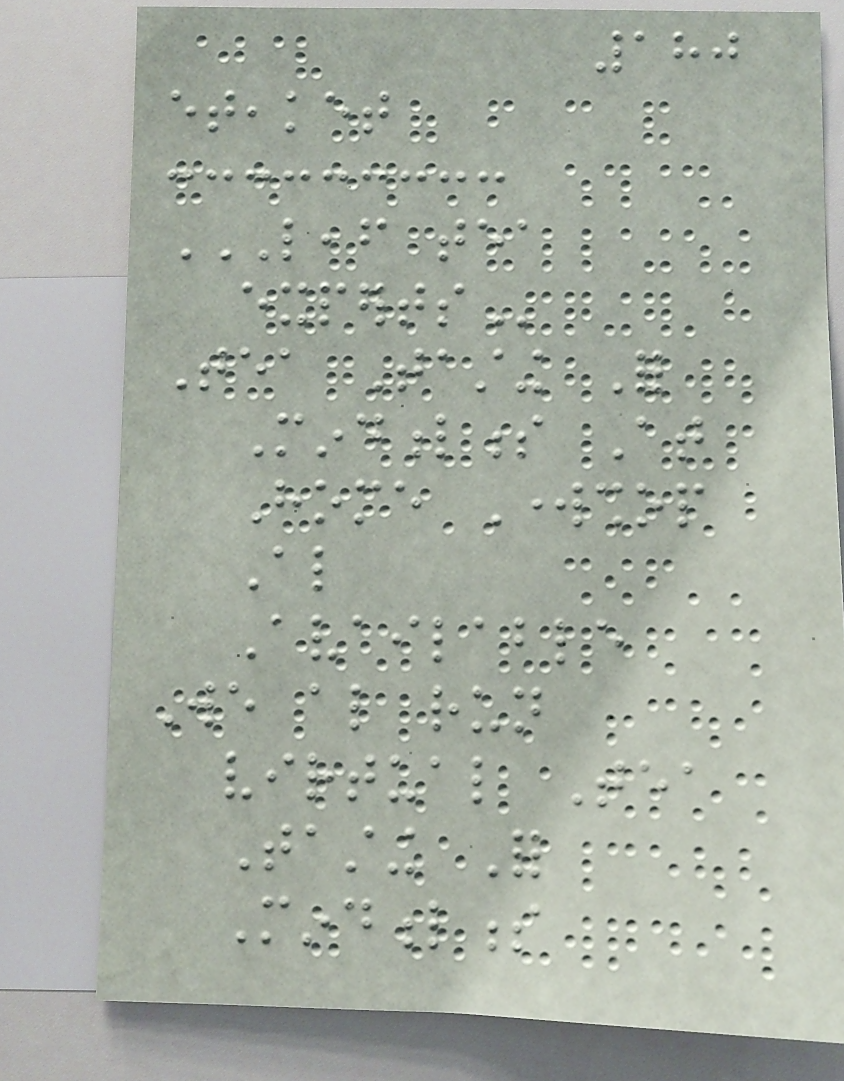180
eteaket
LEAF TEA
EXPERTS
Tea Tasting For
Mindfulness At
Home Workshop
Also
Available
We also run
virtual Tea
Tasting For
Mindfulness
